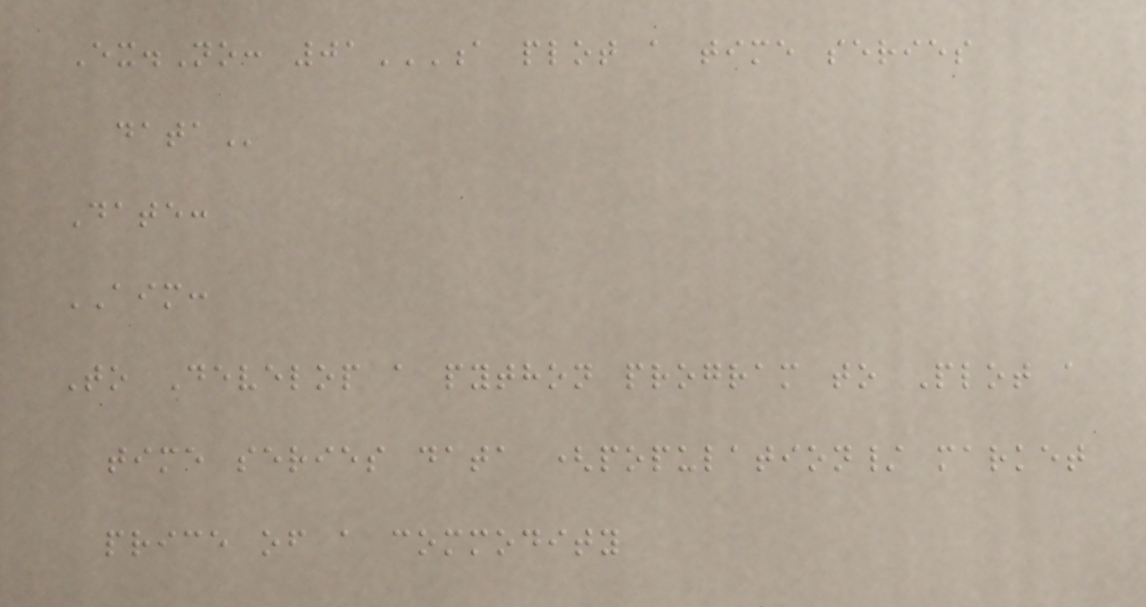Ex.No: 01A PLOT A TIME SERIES
DATA
Date:
AIM:
To Develop a python program to Plot a
time series data (population/ market
price of a commodity
